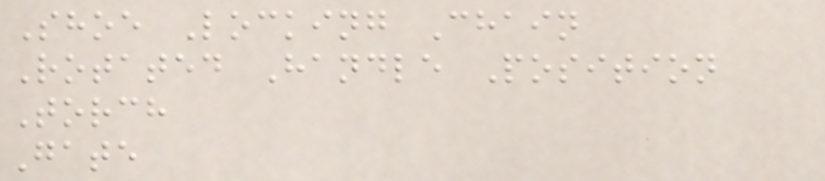Shoe Locking Chain
Rotated Handle Position
Torch
Gate
